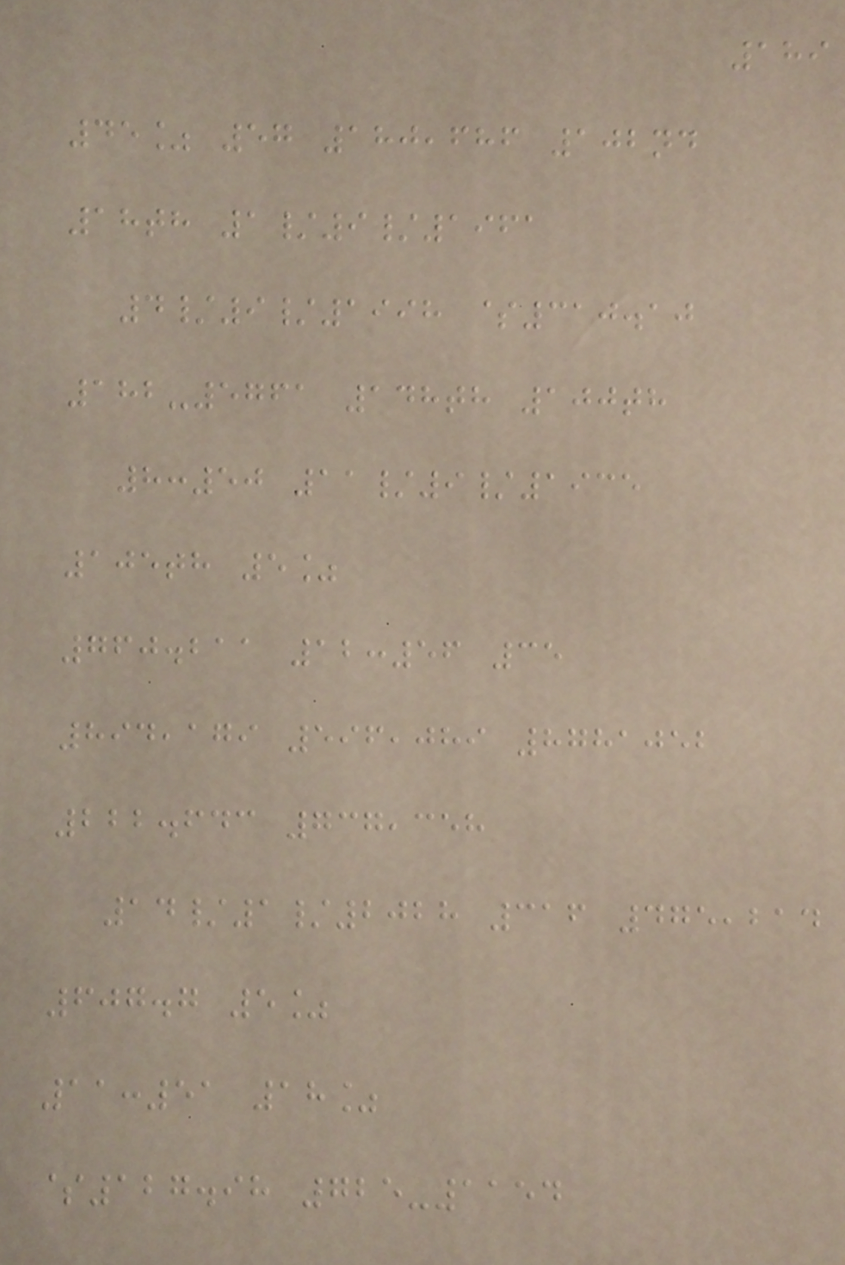189
45% 57 180,686 102nd
18th 1/9/1961
4/9/1998 $310.10
182-5761 148th 100th
8:50 11/9/1935
105th 5%
760.211 12:56 35
894,179 596,089 8781052
222.643 737,358
14/1/2028 316 475,214
607.7 5%
11:51 18%
$127.98 725-1154
